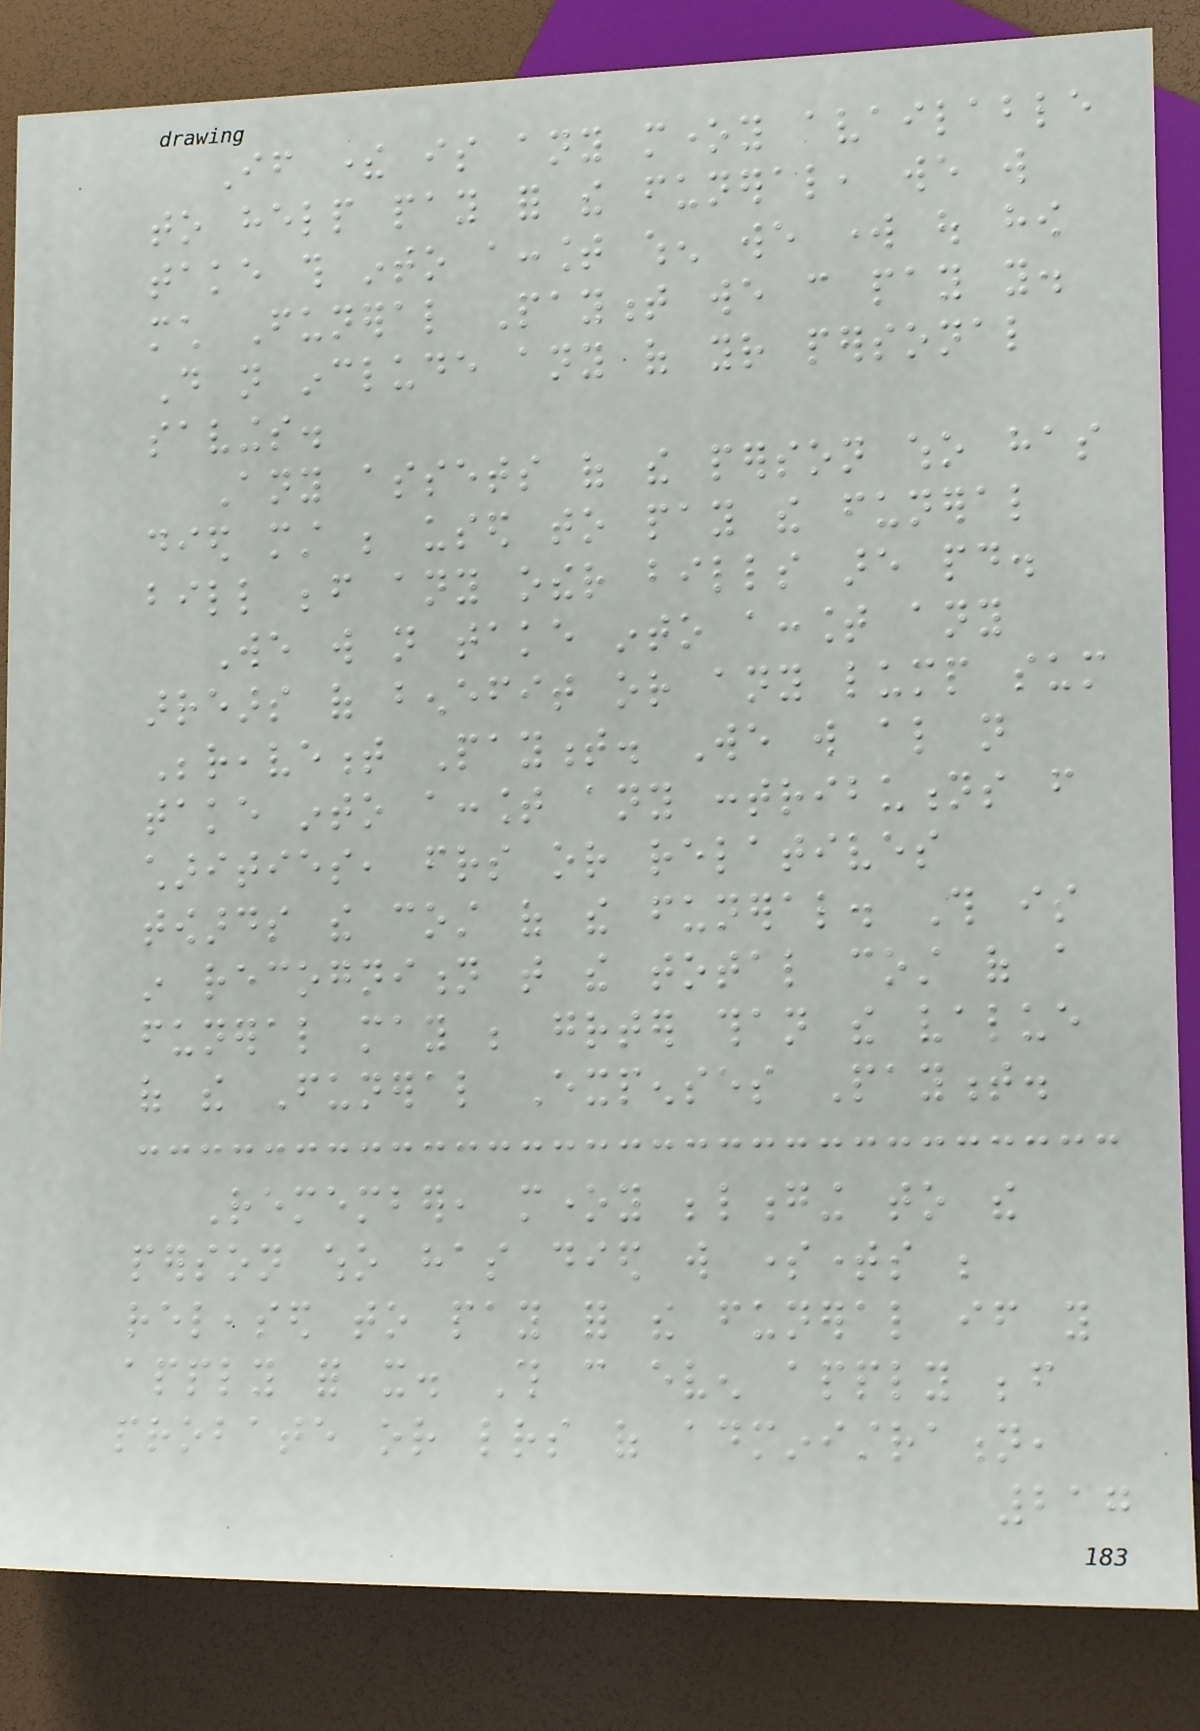If there is any money available
to help pay for the funeral, we will
take this into account when we work out how
much Funeral Payment we can pay you.
Do not include any of your personal
savings.
Any assets of the person who has
died must be used to pay the funeral
bill before any other bills are paid.
We will not take into account any
arrears of benefit or any lump sum
Bereavement Payment. We will also not
take into account any contributions from
charities, friends or relatives
towards the cost of the funeral. This is
in recognition that the total cost of a
funeral may be greater than the value
of the Funeral Expenses Payment.
Remember, money belonging to the
person who has died will sometimes be
released to pay for the funeral if you
apply for it. This can even apply before
probate or letters of administration,
217
